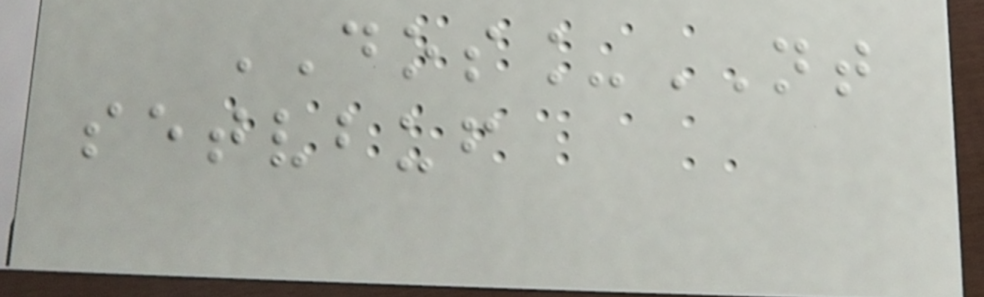DOS_NT
setvbuf
